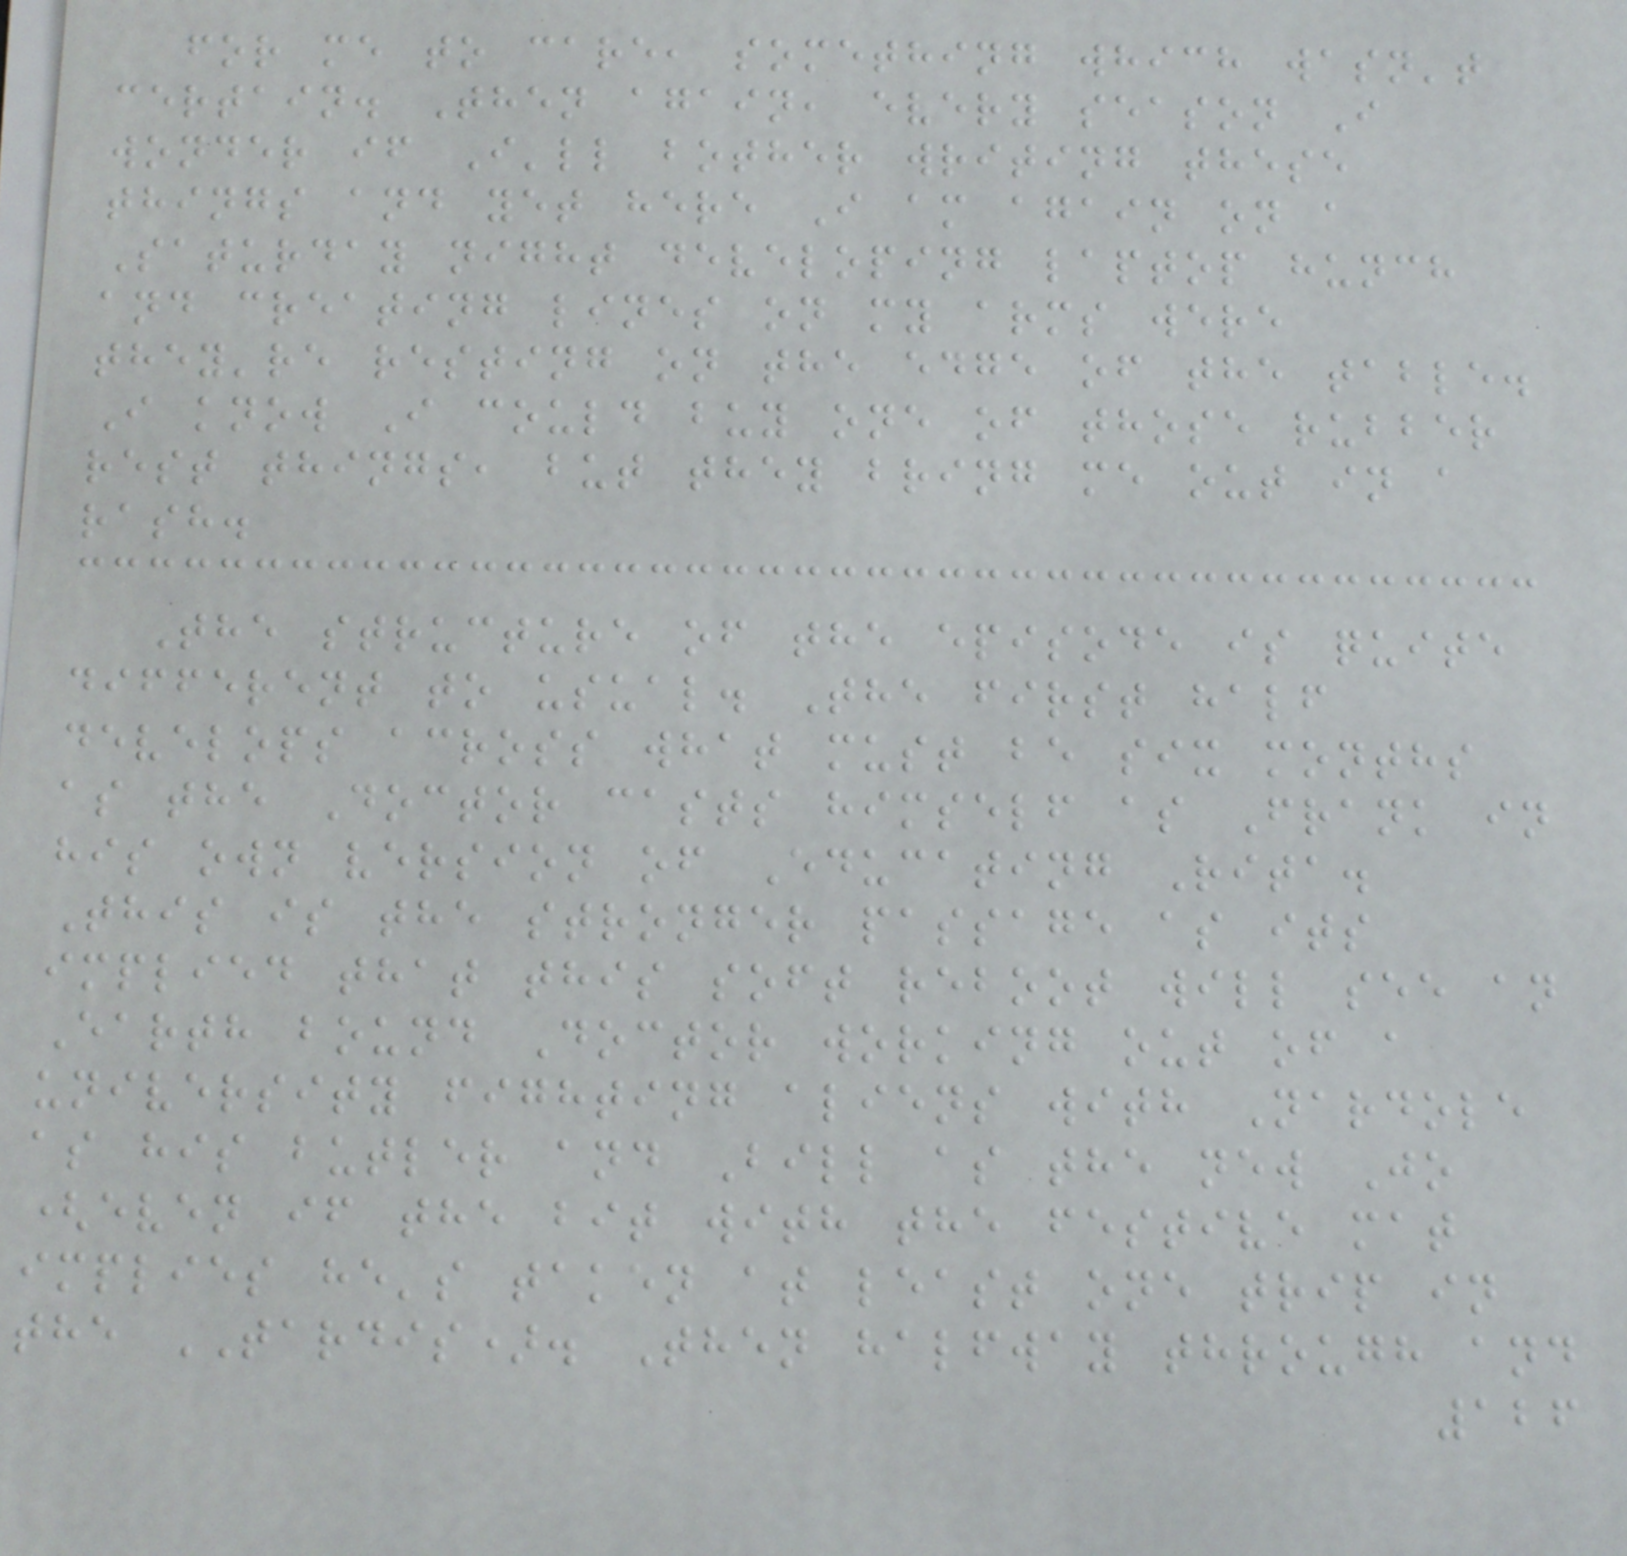for me to care, something which wasn't
certain. Then again, every season I
wonder if I'll bother writing these
things and yet here I am again on a
Saturday night developing laptop hunch
and creating lines on my arms were
they're resting on the edge of the table.
I know I could buy one of those rubber
rest things, but they bring me out in a
rash.
The structure of the episode is quite
different to usual. The first half
develops across what must be six months
as the Doctor casts himself as Frank in
his own version of Educating Rita.
This is the stronger passage as its
implied that this soft reboot will see an
Earth bound Doctor working out of a
university fighting aliens with Nardole
as his butler and Bill as the new Jo
(even if the bit with the festive mat
implies he's taken at least one trip in
the TARDIS). Then halfway through and
126
